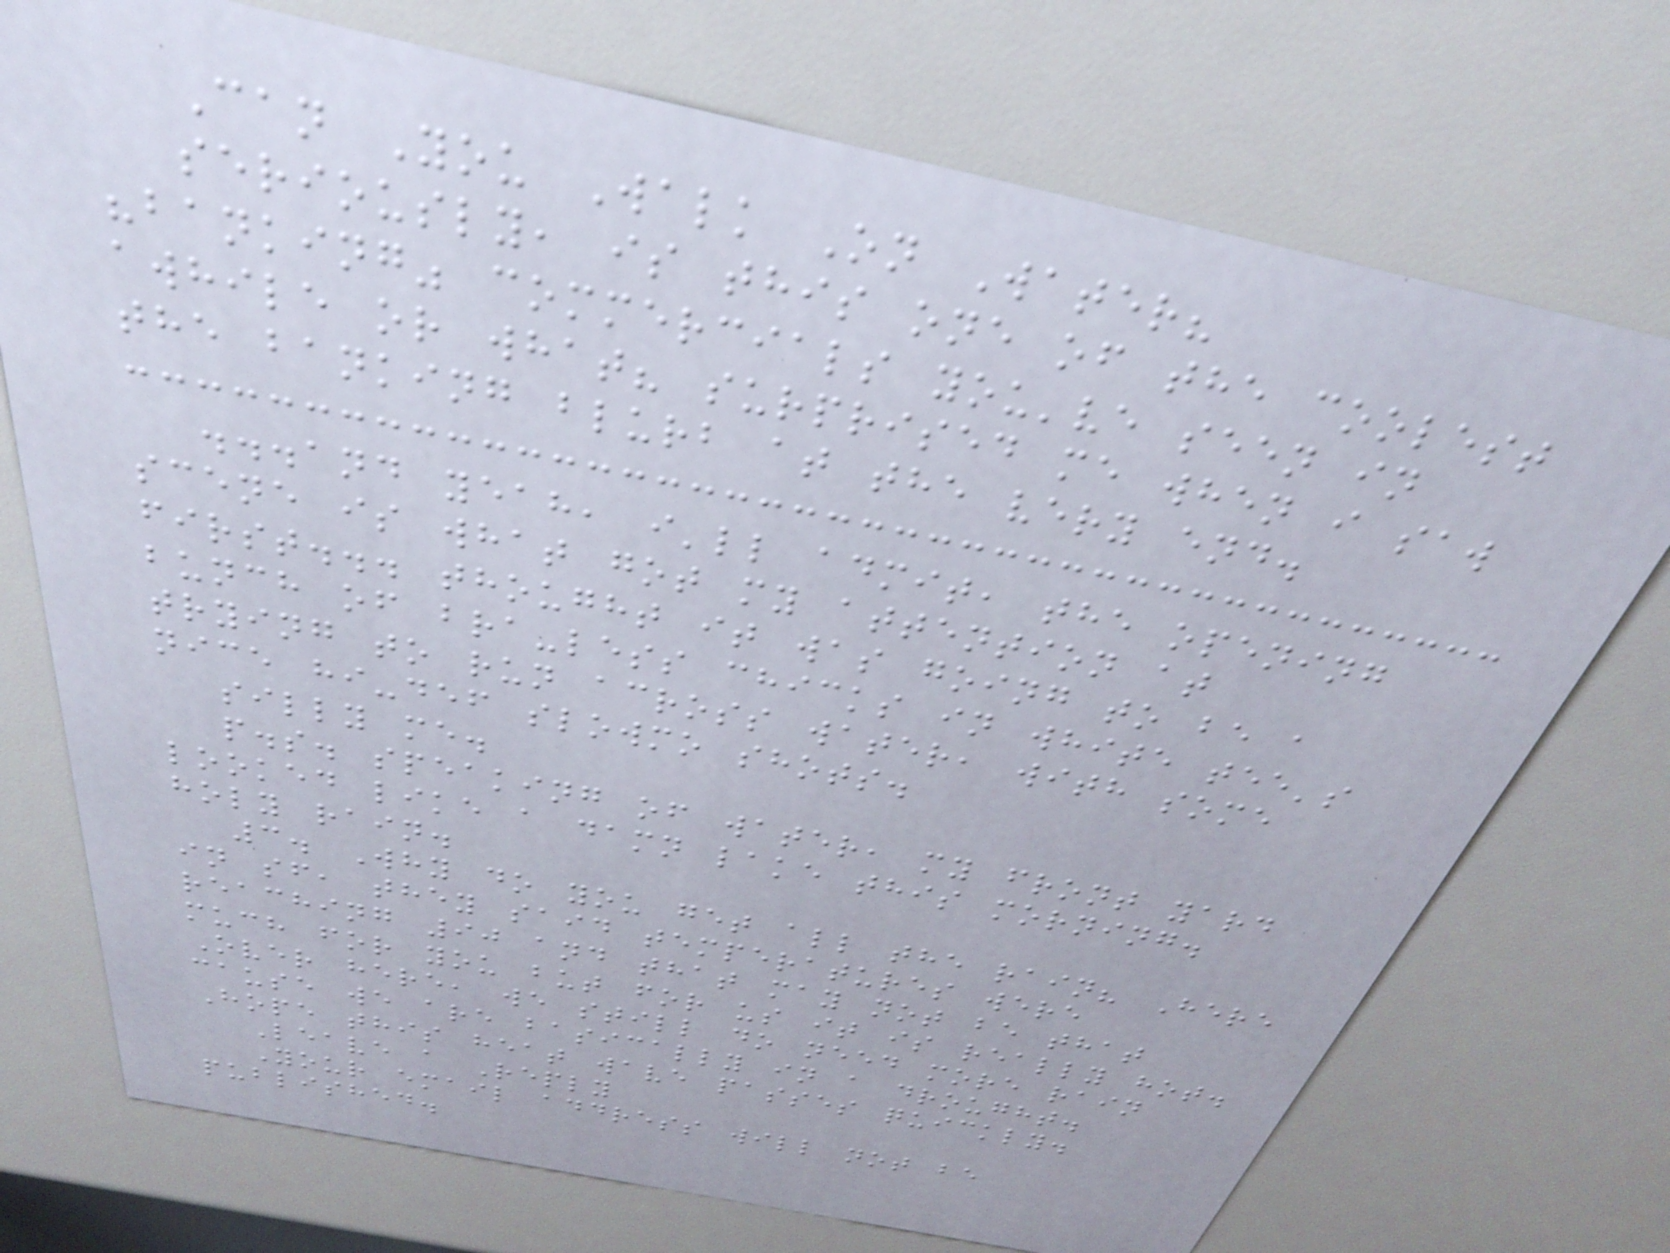Can You Walk On Water?
seriously, is this one of the coolest
"banking" commercials you've seen in
awhile or what? surprised me when i saw
the banking blurb at the very end.
...and yeah, i'll admit, the opening
scene is what got my attention at
first... thought it was going to be a
bunch of bra-less chicks in white tee's
trying to run across water, with some
nice hi-def slowmo shots.
silly me.
p.s. speaking of water, my front yard
looked like a damn lake this morning.
holy rain.
3. Why do you get all the rain? Here
in sf, they said temperatures were
reaching 90 and that may not be that
much for you but for us it is really hot.
Over here, we still do need more rain
cause we are basically in a drought.
Hope this heat wave passes quickly.
Leave a Reply
Your email address will not be
published.
